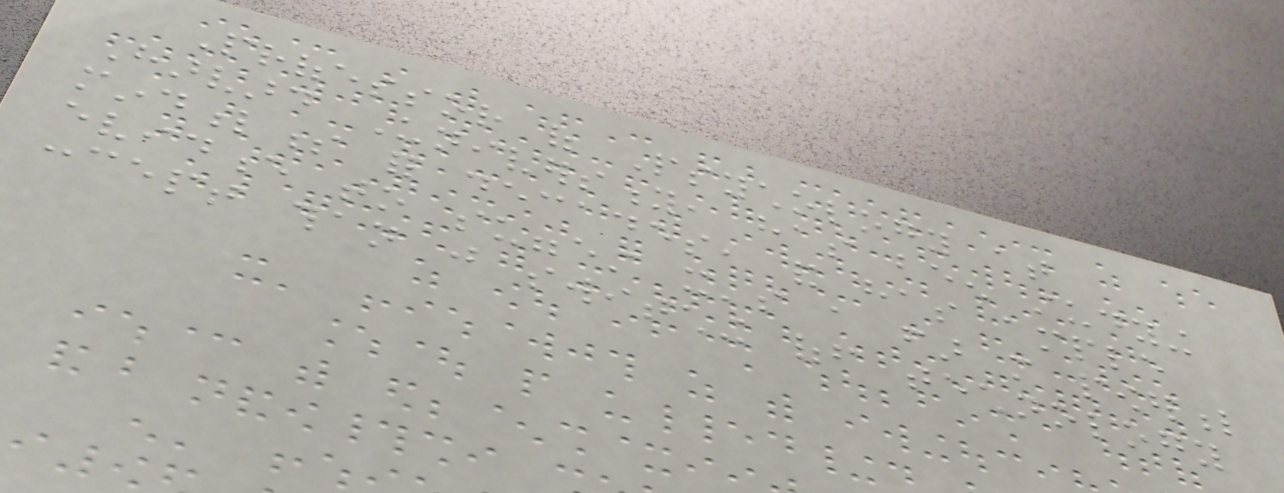Professor of Psychology at
Harvard University, has been studying
mindfulness for decades, and has ample
evidence to suggest it's a far more powerful
concept than just switching off technology
